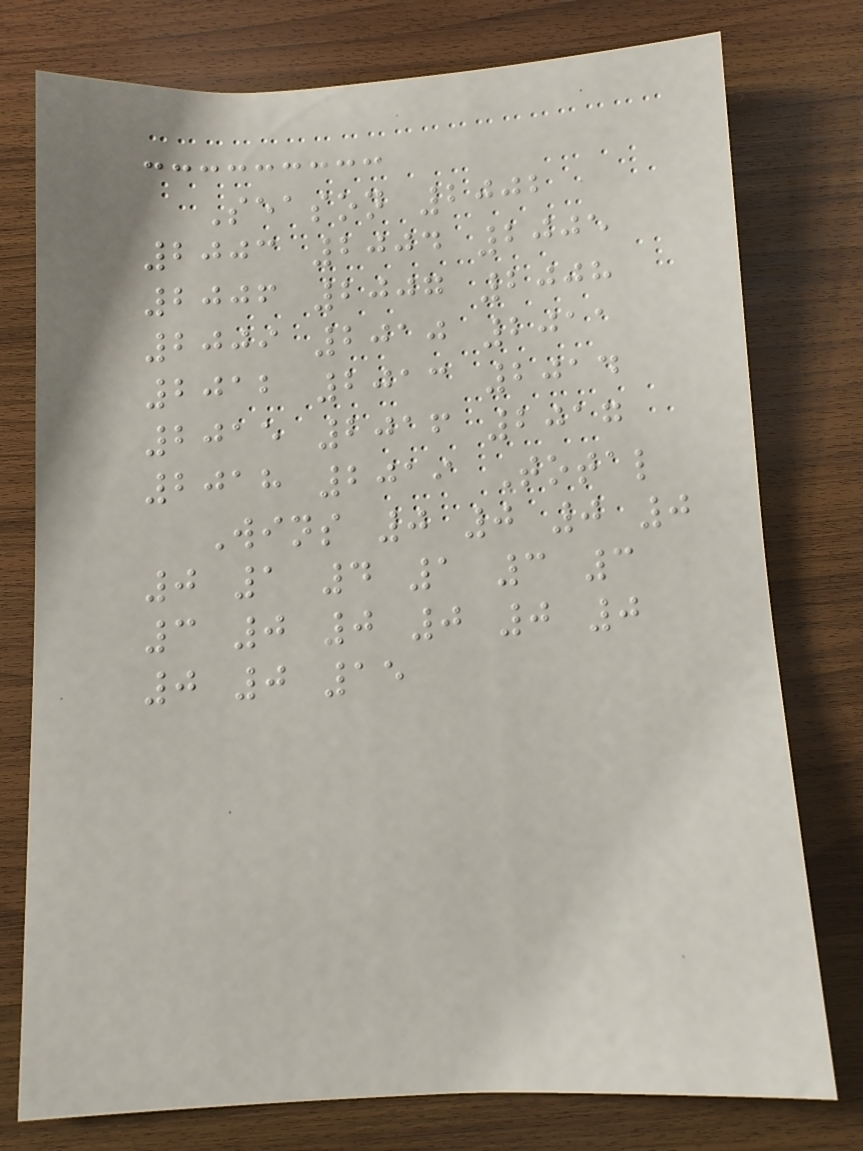Season 2002
2003 2004 2005
2006 2007 2008
2009 2010 2011
2012 2013 2014
2015 2016 2017
2018 2019 Total
Wins 0 0 0 0
0 1 4 1 3 3
3 0 0 0 0 0
0 0 15
